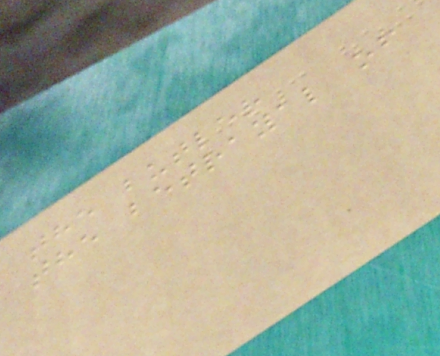the butler
the betrayal of
